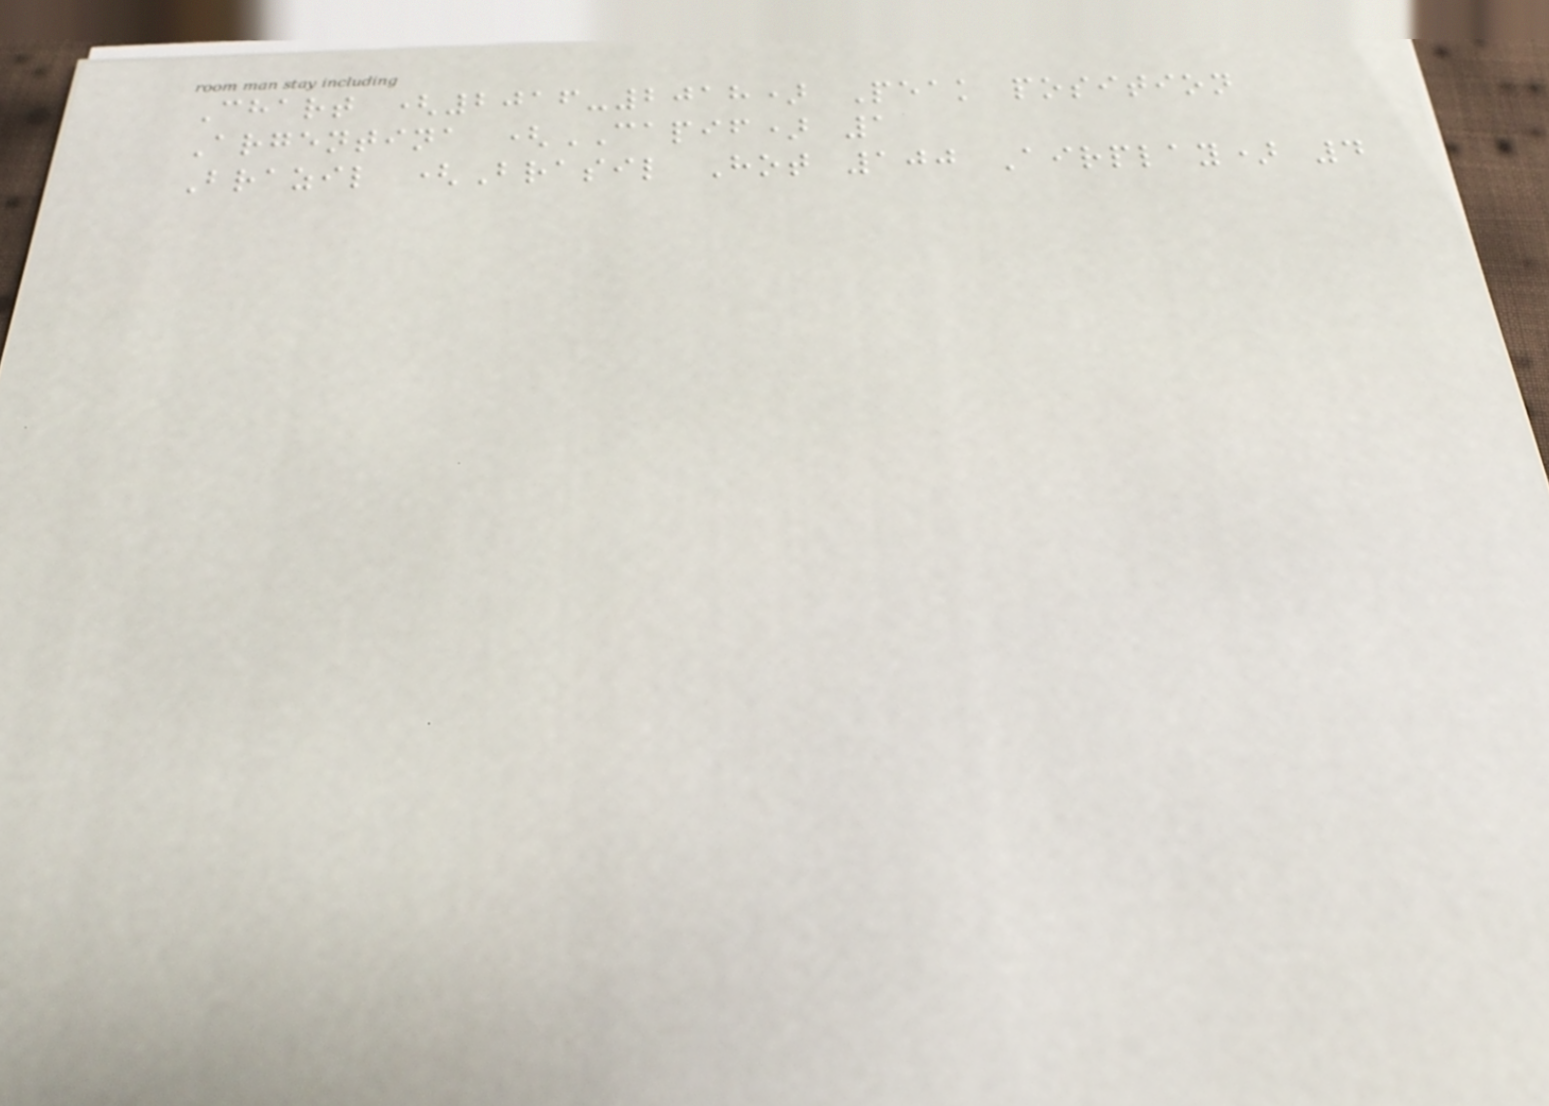Chart (2016-2018) Peak position
Argentina (CAPIF) 1
Brazil (Brasil Hot 100 Airplay) 4
